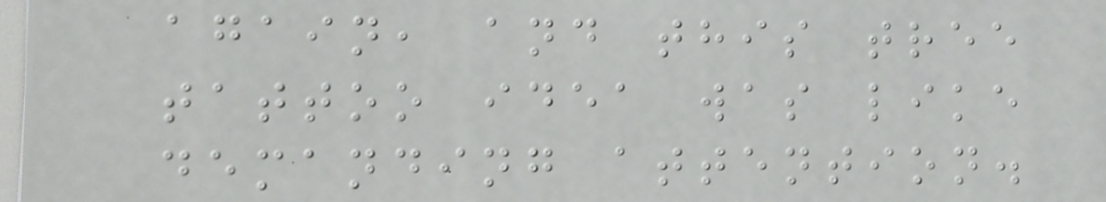again, and this tree
tattoo idea was like
demanding attention.
